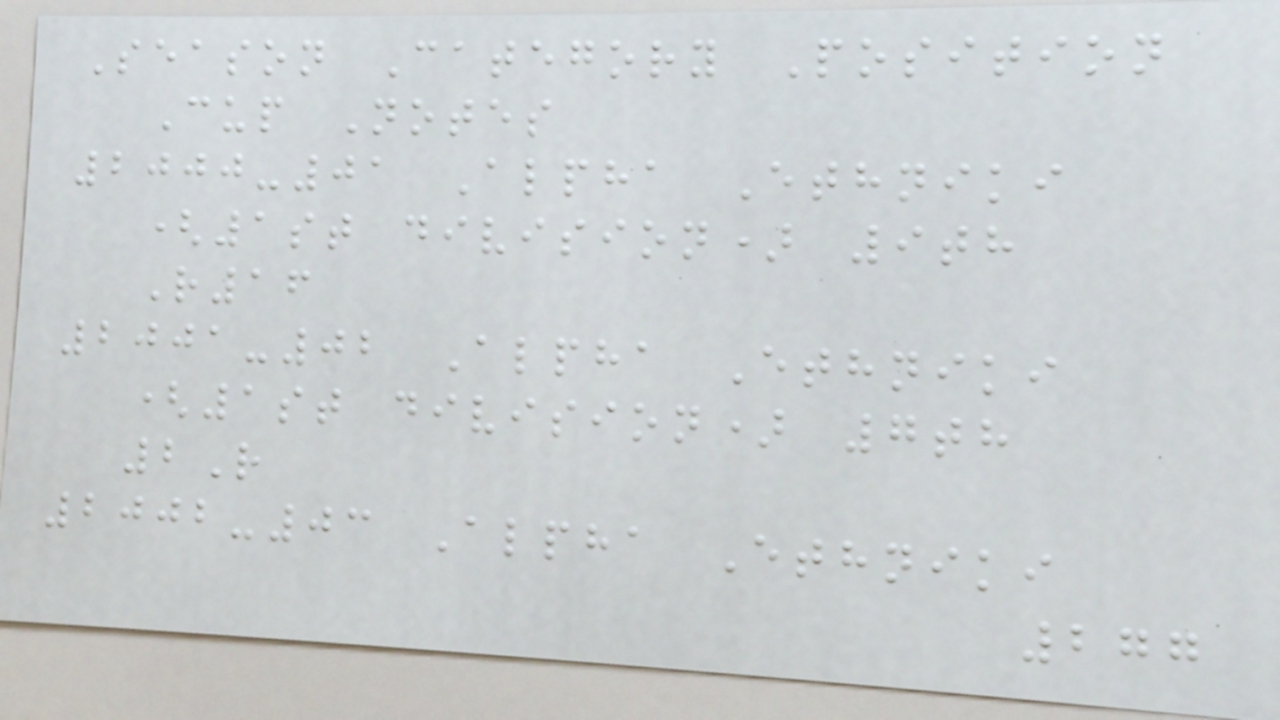Season Category Position
Cup Notes
2000-01 Alpha Ethniki
(1st division) 9th
R16
2001-02 Alpha Ethniki
(1st division) 7th
2R
2002-03 Alpha Ethniki
277
